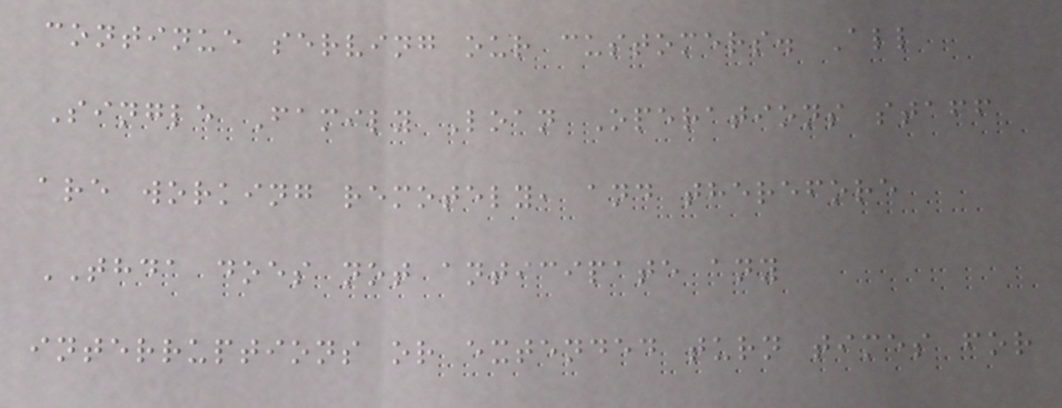continue serving our customers. All
Single Family Loan Operations staff
are working remotely, and therefore
THDA does not anticipate any
interruptions or extended turn times for
